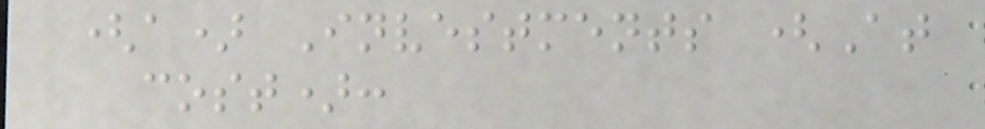(a) Investments (At
cost):
